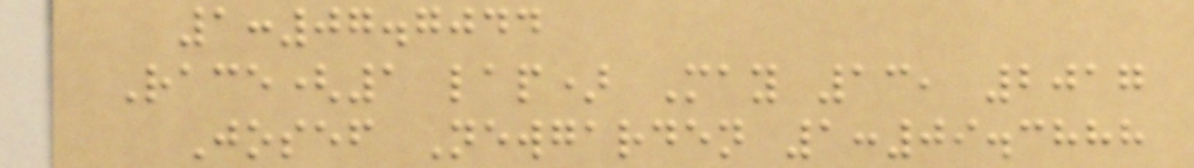1:07.7044
Race(1 lap) May 13, 2017
Josef Newgarden 1:09.3888
